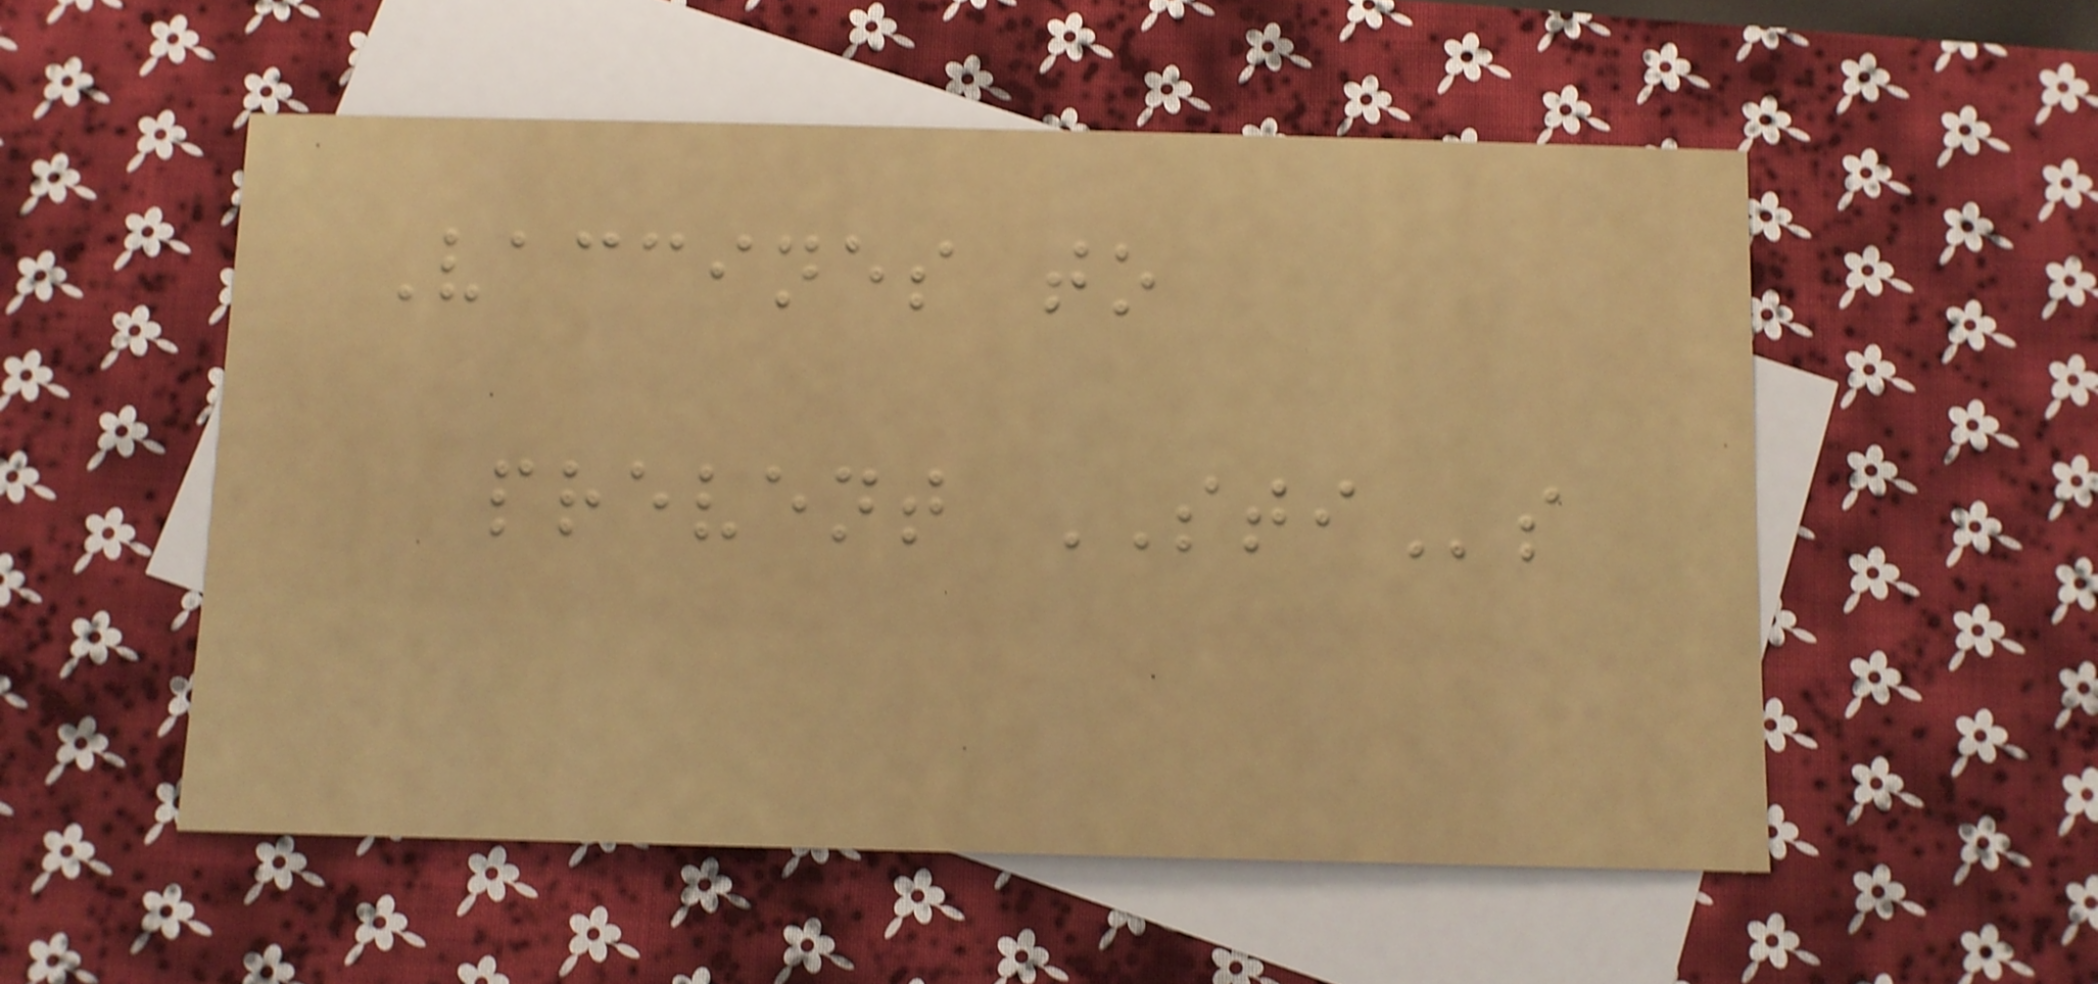Vaccines to
prevent STIs
